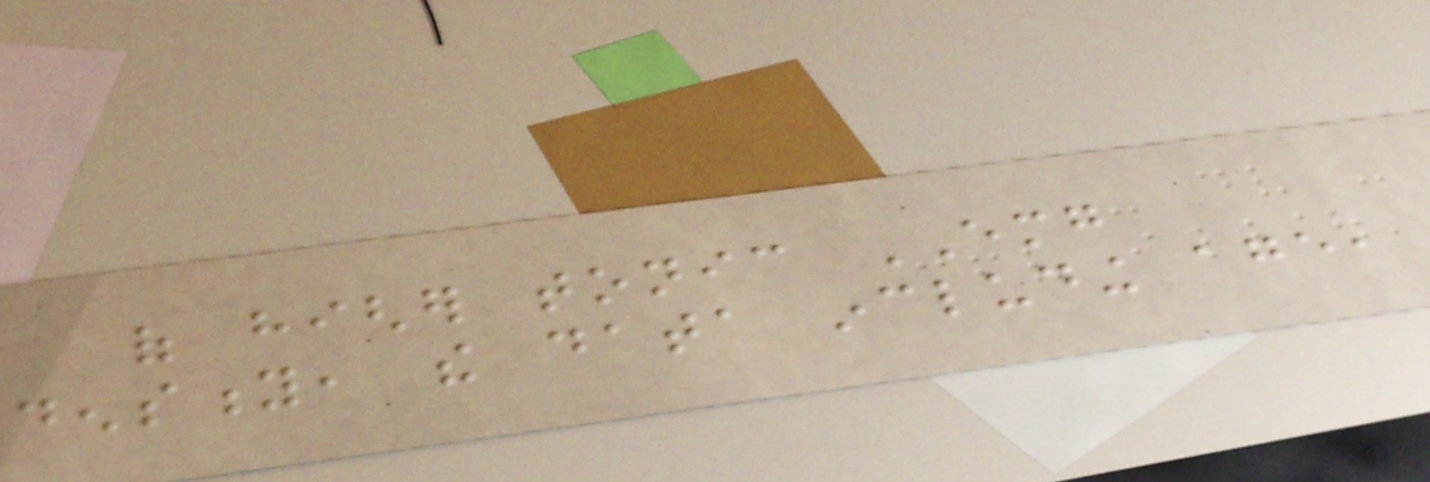of higher tonic EMG
density, the data including age,
